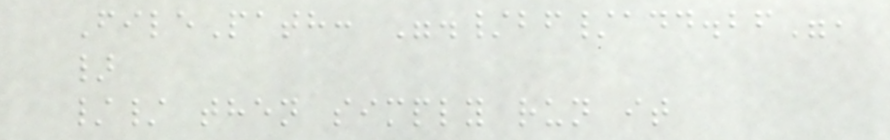FilePath: "./bf/add.bf",
}
// then simply run it
